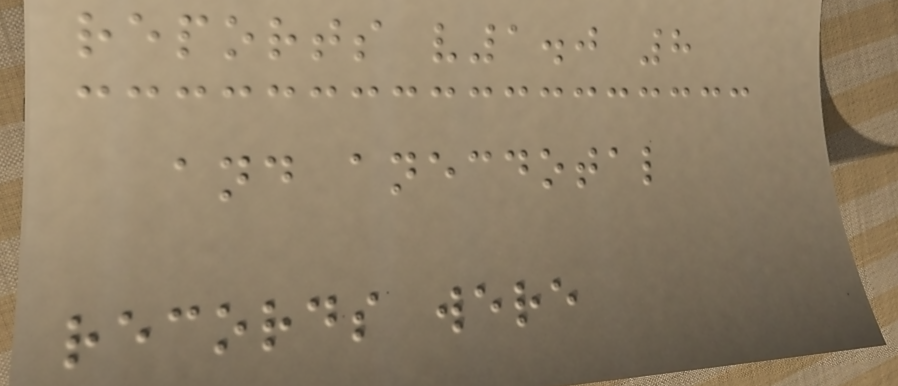reports v1.0 8
and anecdotal
records were
